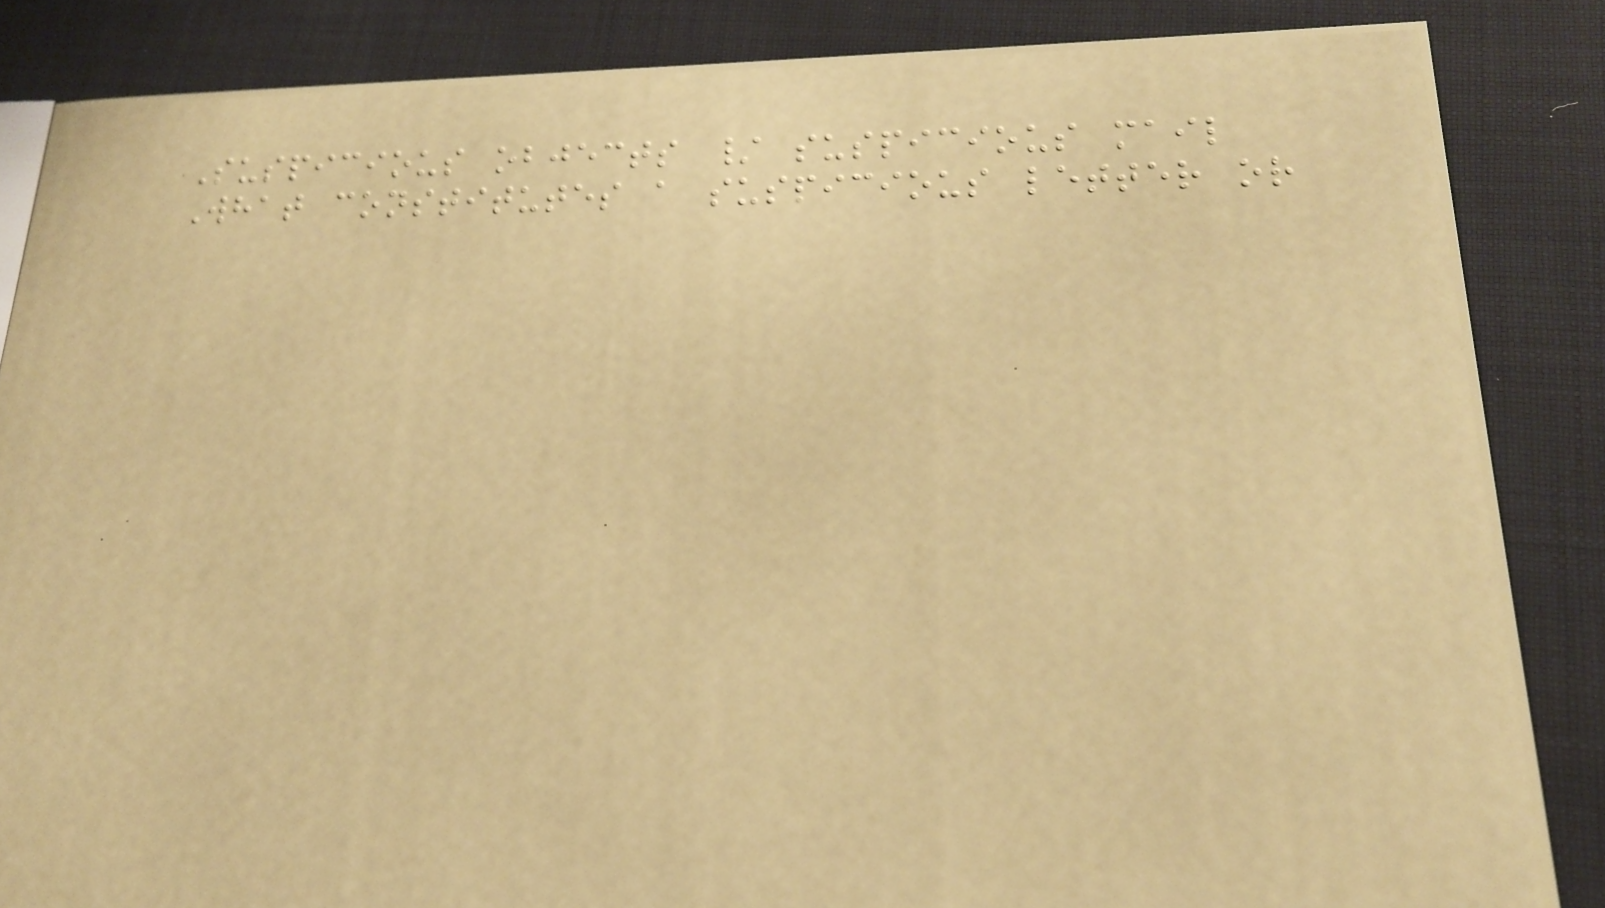Suspicious objects / suspicious mail
What constitutes a suspicious letter or
